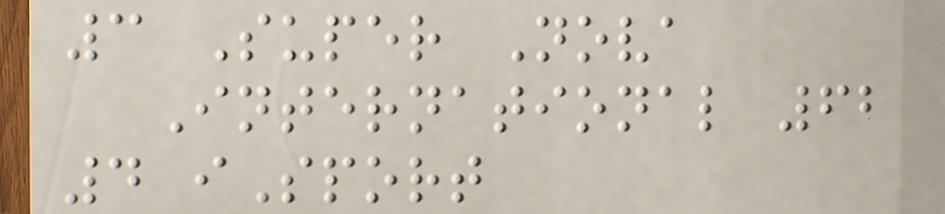3 Super Nova
International 62
4 iSport
